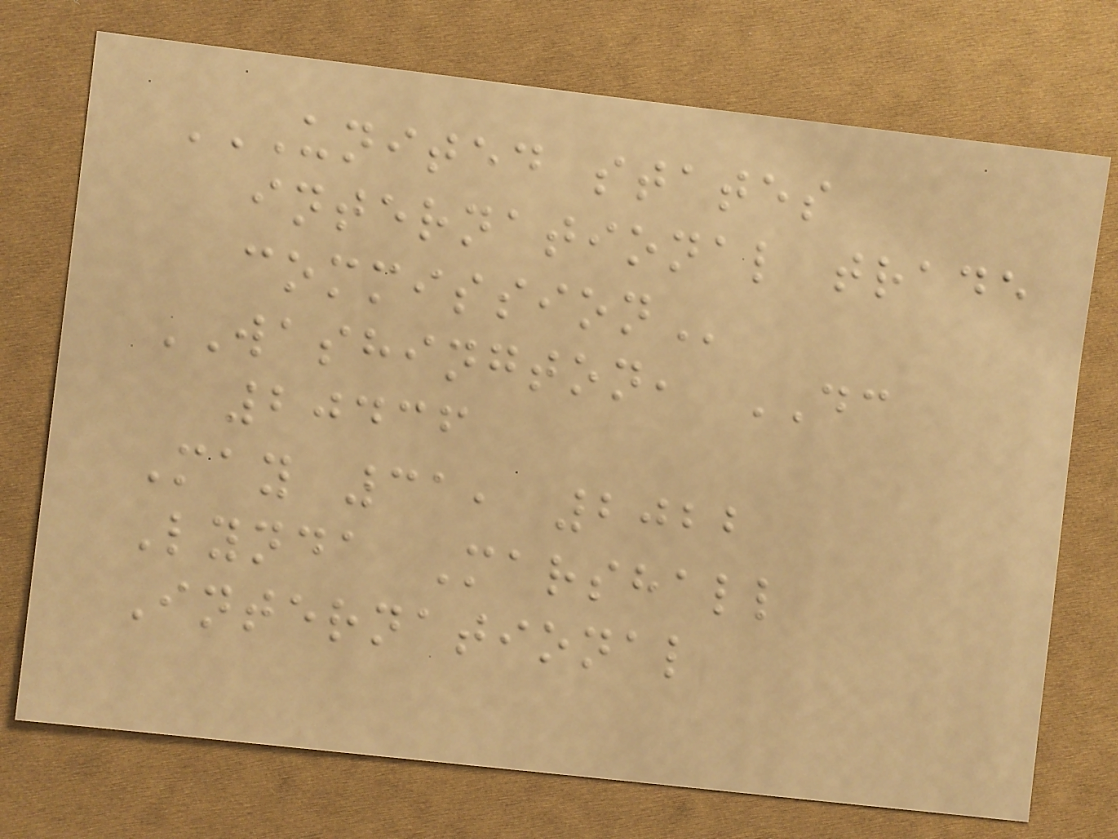UNITED STATES
INTERNATIONAL TRADE
COMMISSION
WASHINGTON, DC
20436
May 31, 2022
Lynda Marshall
International
